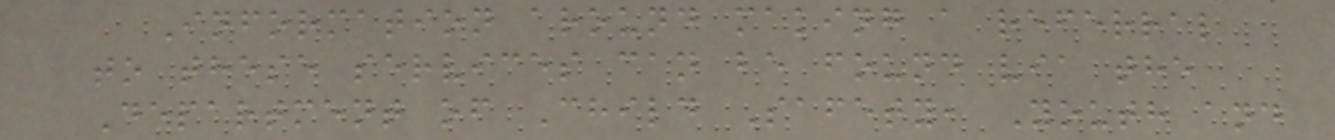Information around making a referral
to these services can be found via the
Department of Child Safety, Youth and
